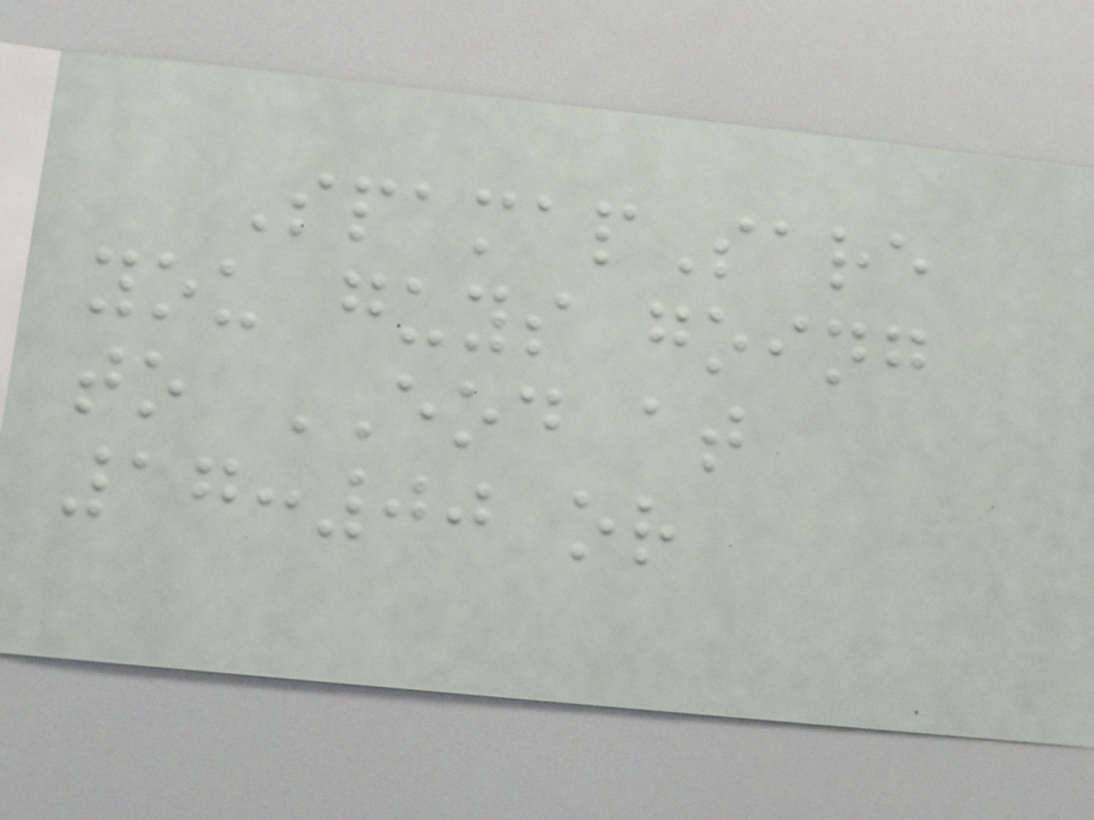SpamapSare
you guys going
to EOD at
17:00 or
